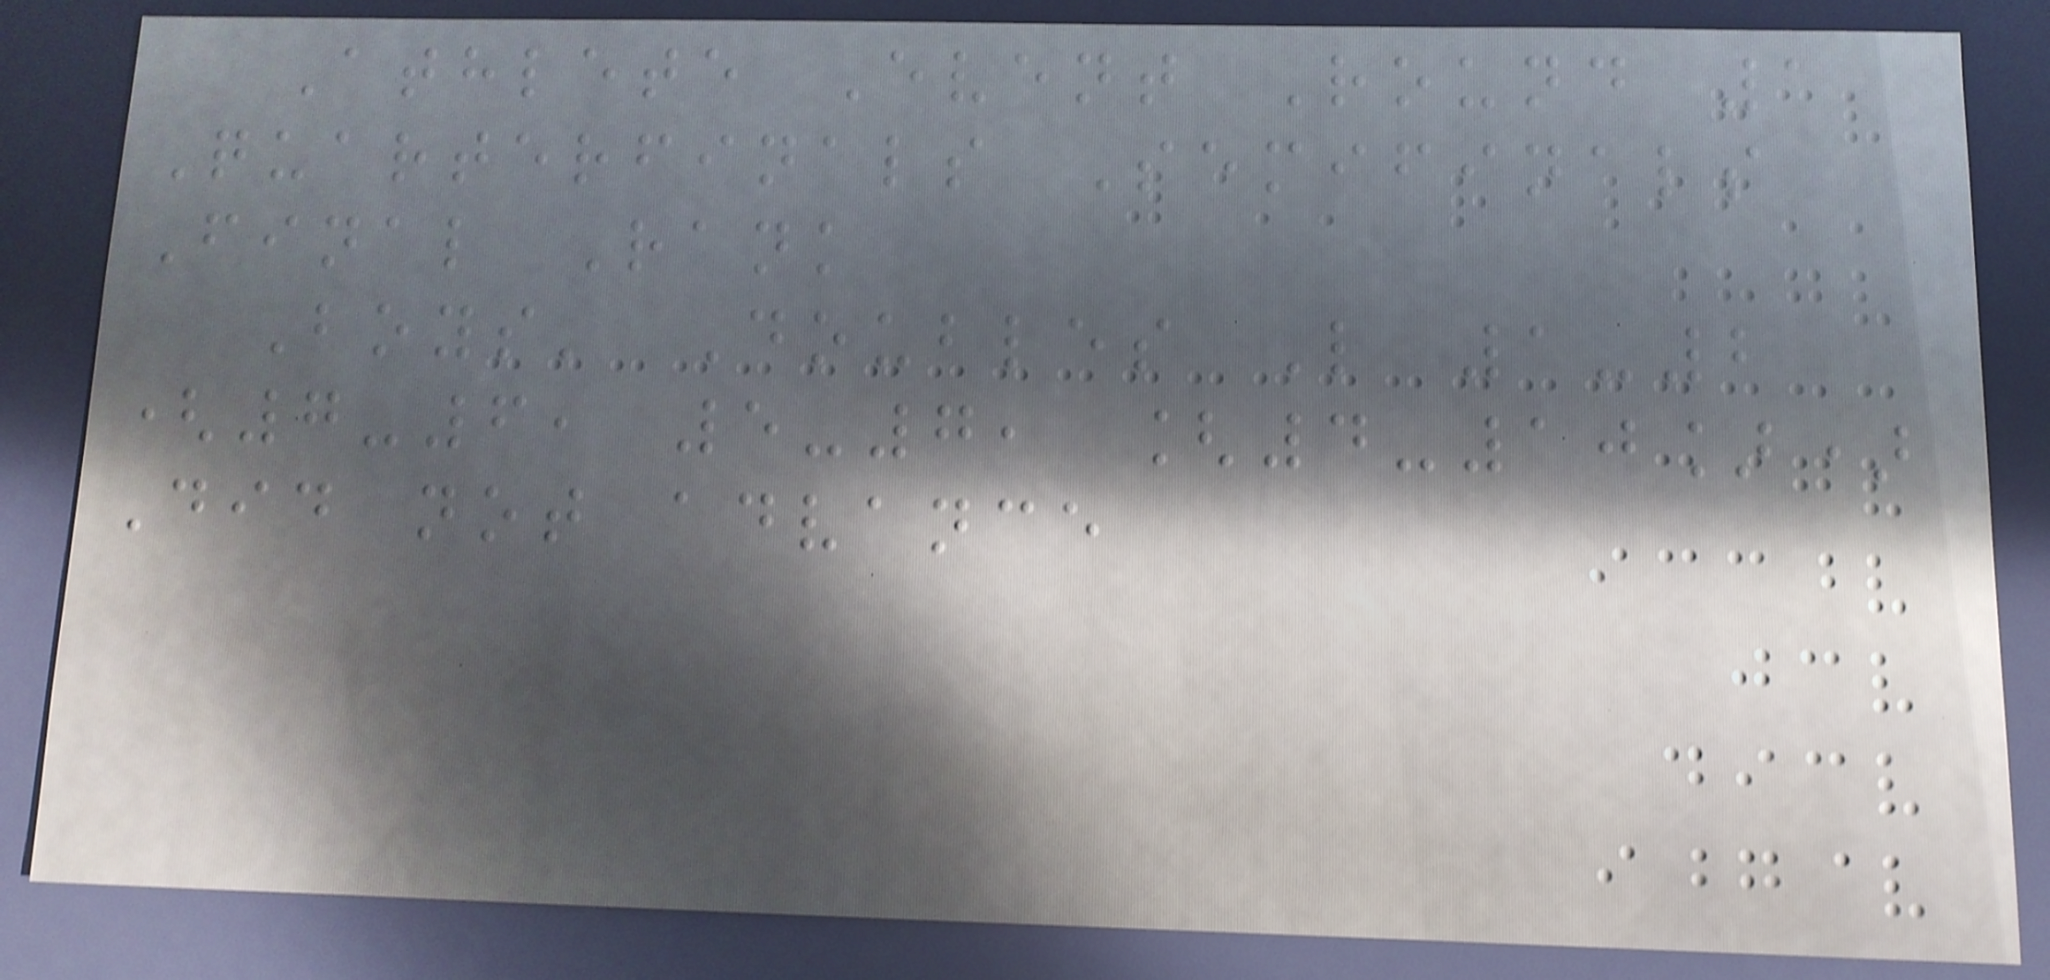Athlete Event Round 1
Quarterfinals Semifinals
Final Rank
Boys' Doubles L 1-2
(7-6, 5-7, [4-10])
Did not advance
